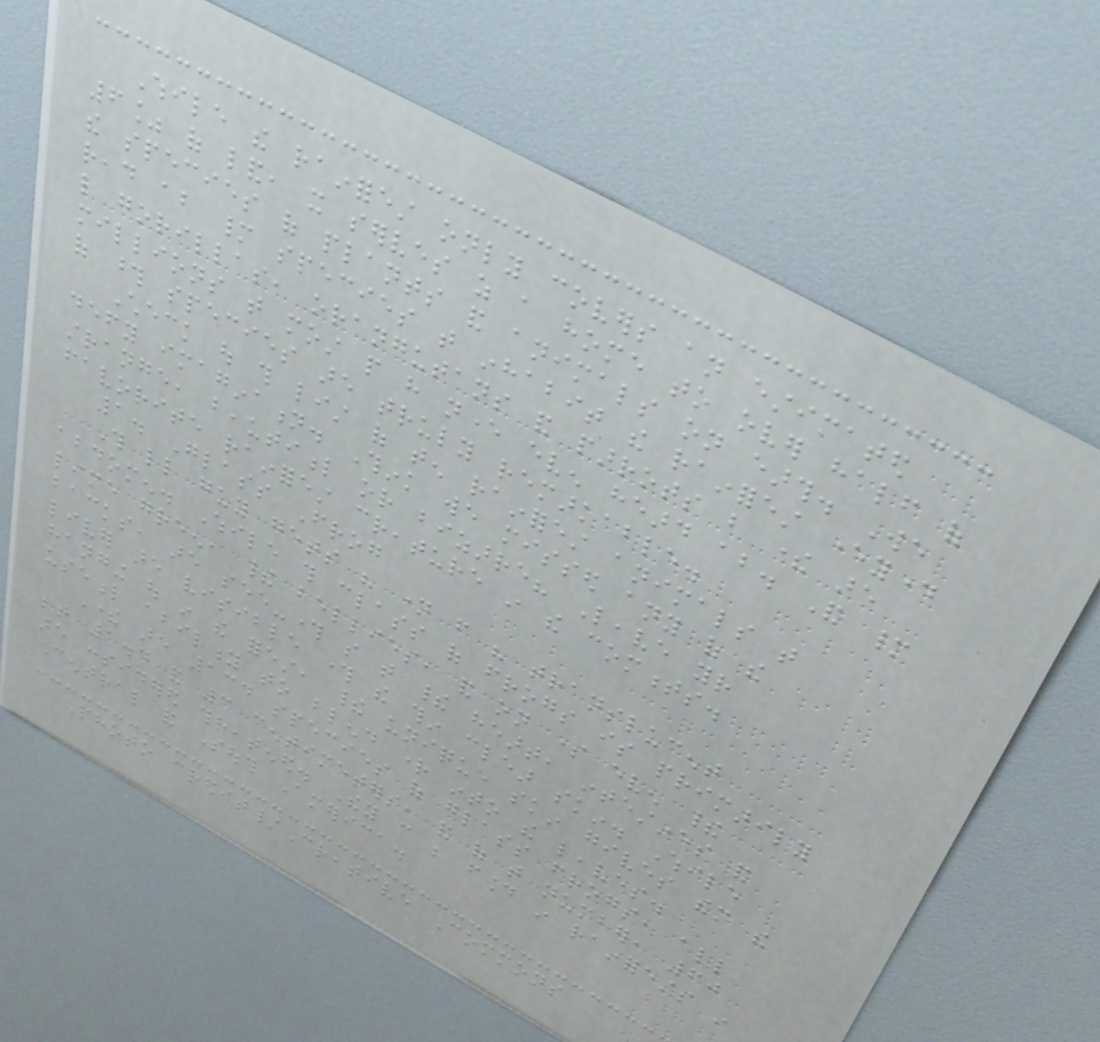While the rainforest only covers an estimated
6% of land, it serves as a home to over half of
the species of plants and animals on earth. We
read about many species that inhabit the rainforest everyday
like gorillas, orangutans and parrots but there are
millions that most people have never even heard about. And many
of those species are truly remarkable.
Check out this list of ten rainforest animals that
defy imagination. Think we missed any of the
strange, beautiful or bizarre? Leave your
favorite rainforest creature in the comments.
1. Glass Frog
This little guy gets his name from his translucent
abdomen. While this class of frogs is primarily
lime green, their bellies, and on some even their
backs, are see-through so that their heart, intestines and
liver are visible through the thin clear skin. While
hanging out in the forest, their unique skin gives them the
useful ability to blend right into the leaves.
There are 134 species of glass frogs, all
between 1.4 and 3 centimeters, and of that number, 60
are considered threatened. They can be found in rainforests in
Central and South America.
Photo credit/Creative Commons
